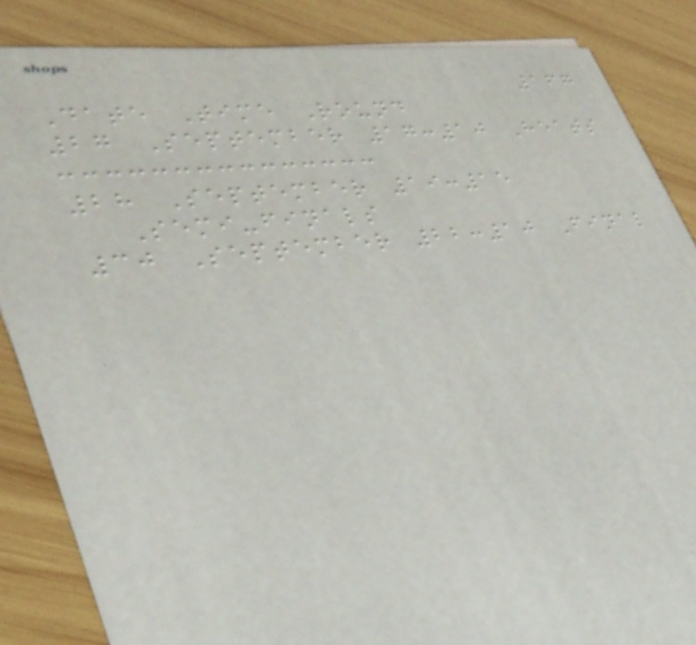167
Date Time Round
27 September 17:10 Heats
28 September 19:15
Semi-finals
30 September 22:10 Final
